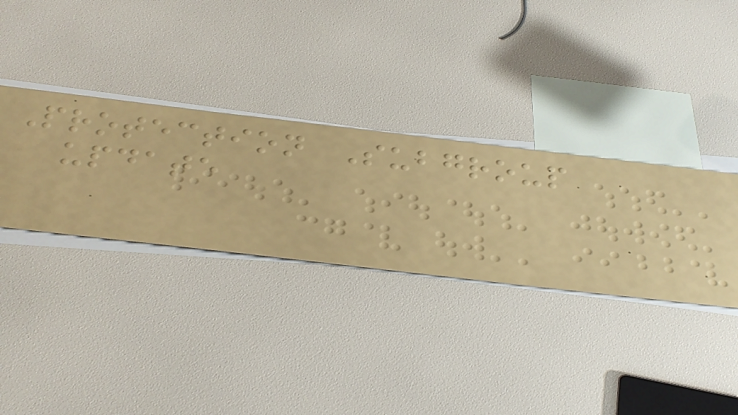Protection Subgroup
update
